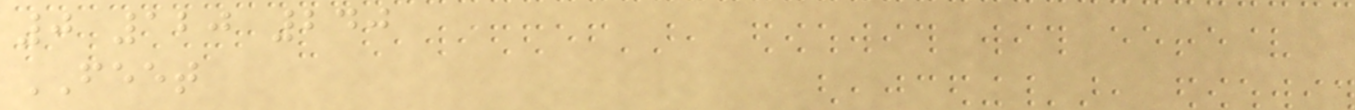0 120 240
FEET
